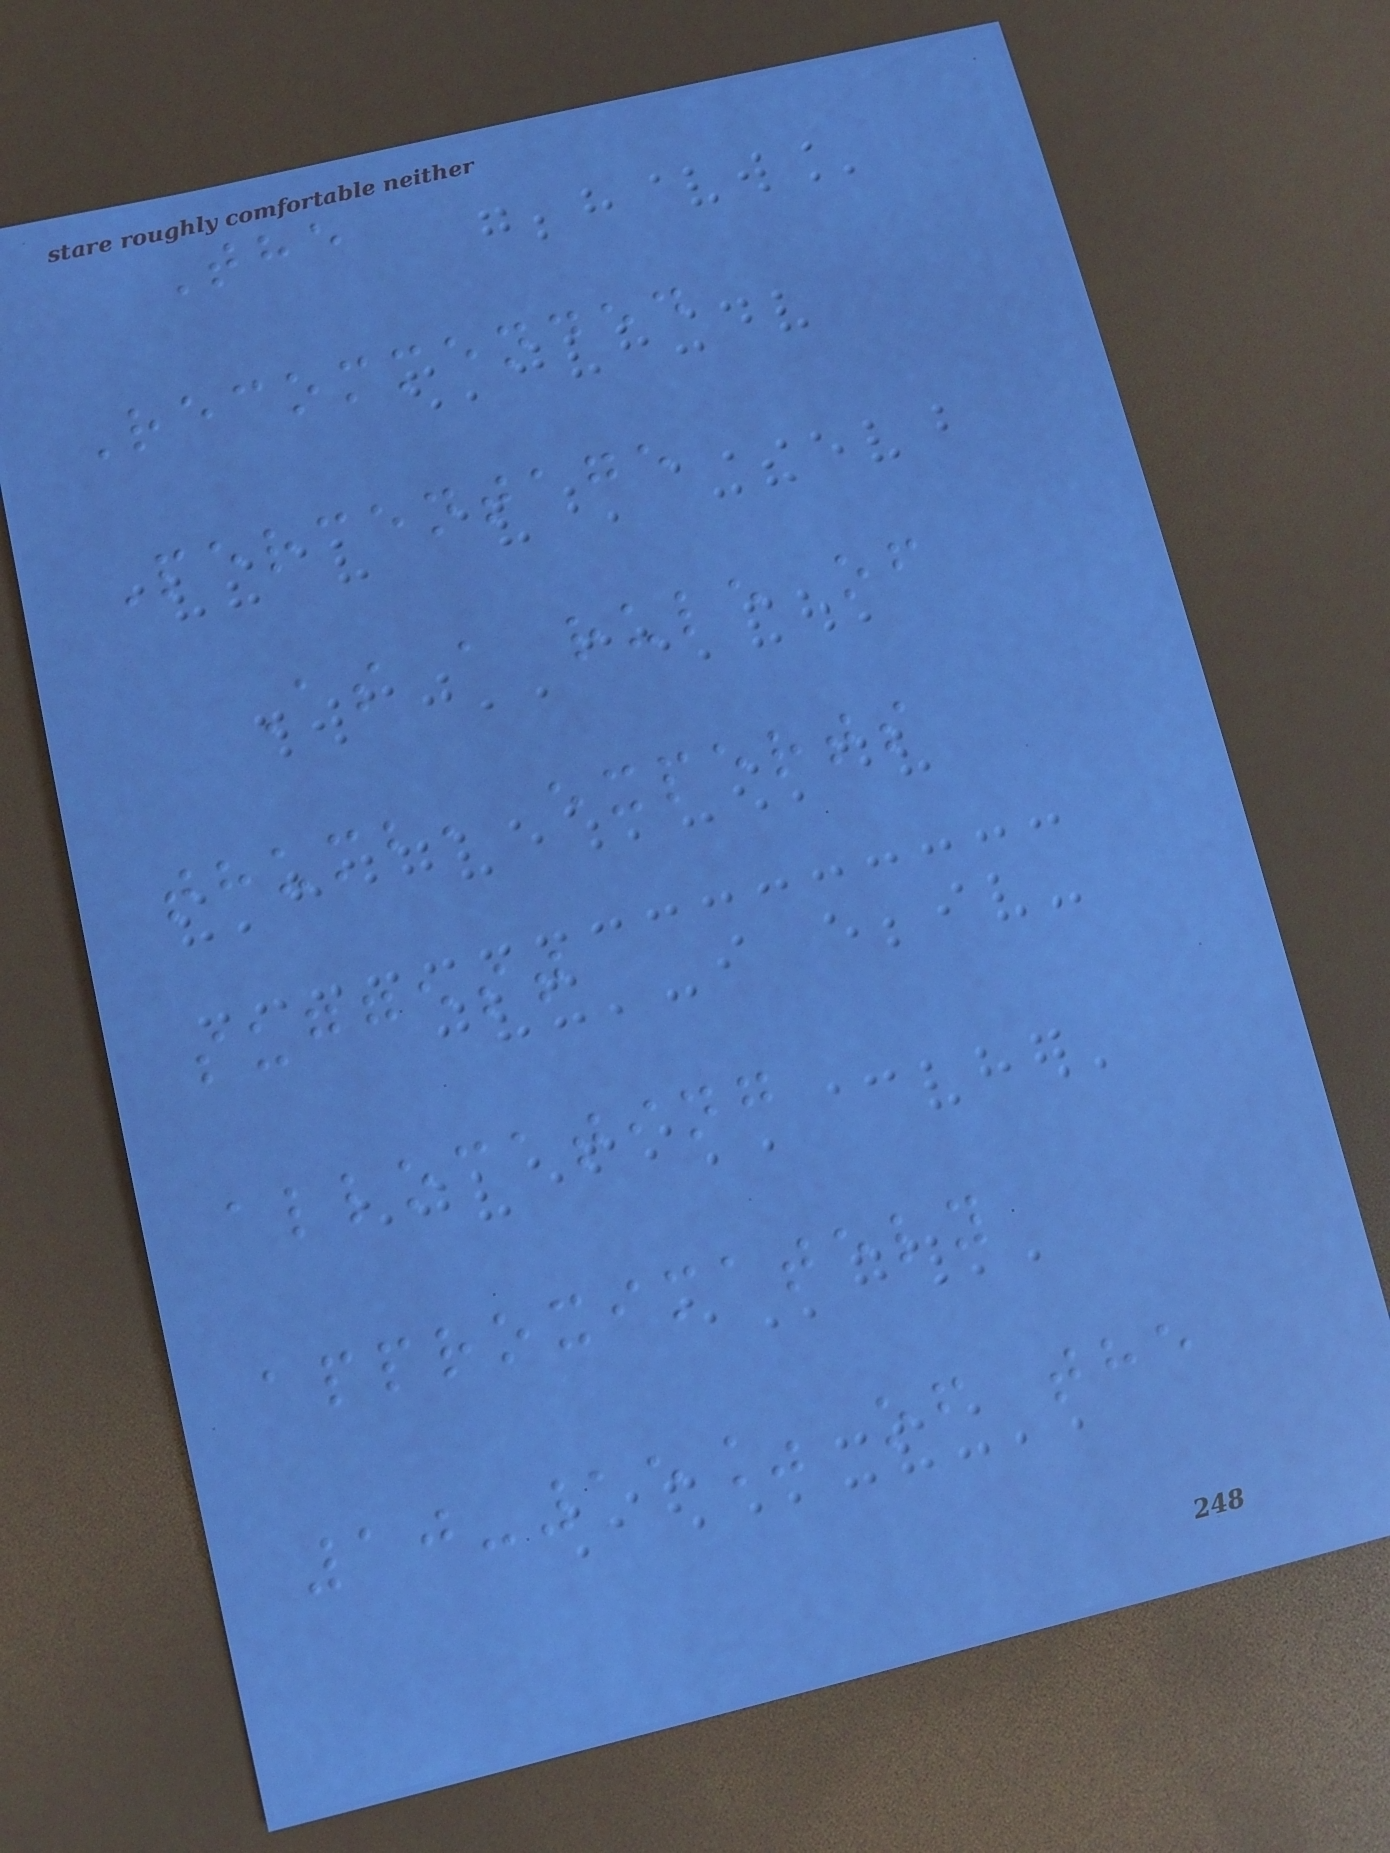The
Recommended
Percentage
As a rule of
thumb, experts
suggest
allocating
approximately
10-15% of the
